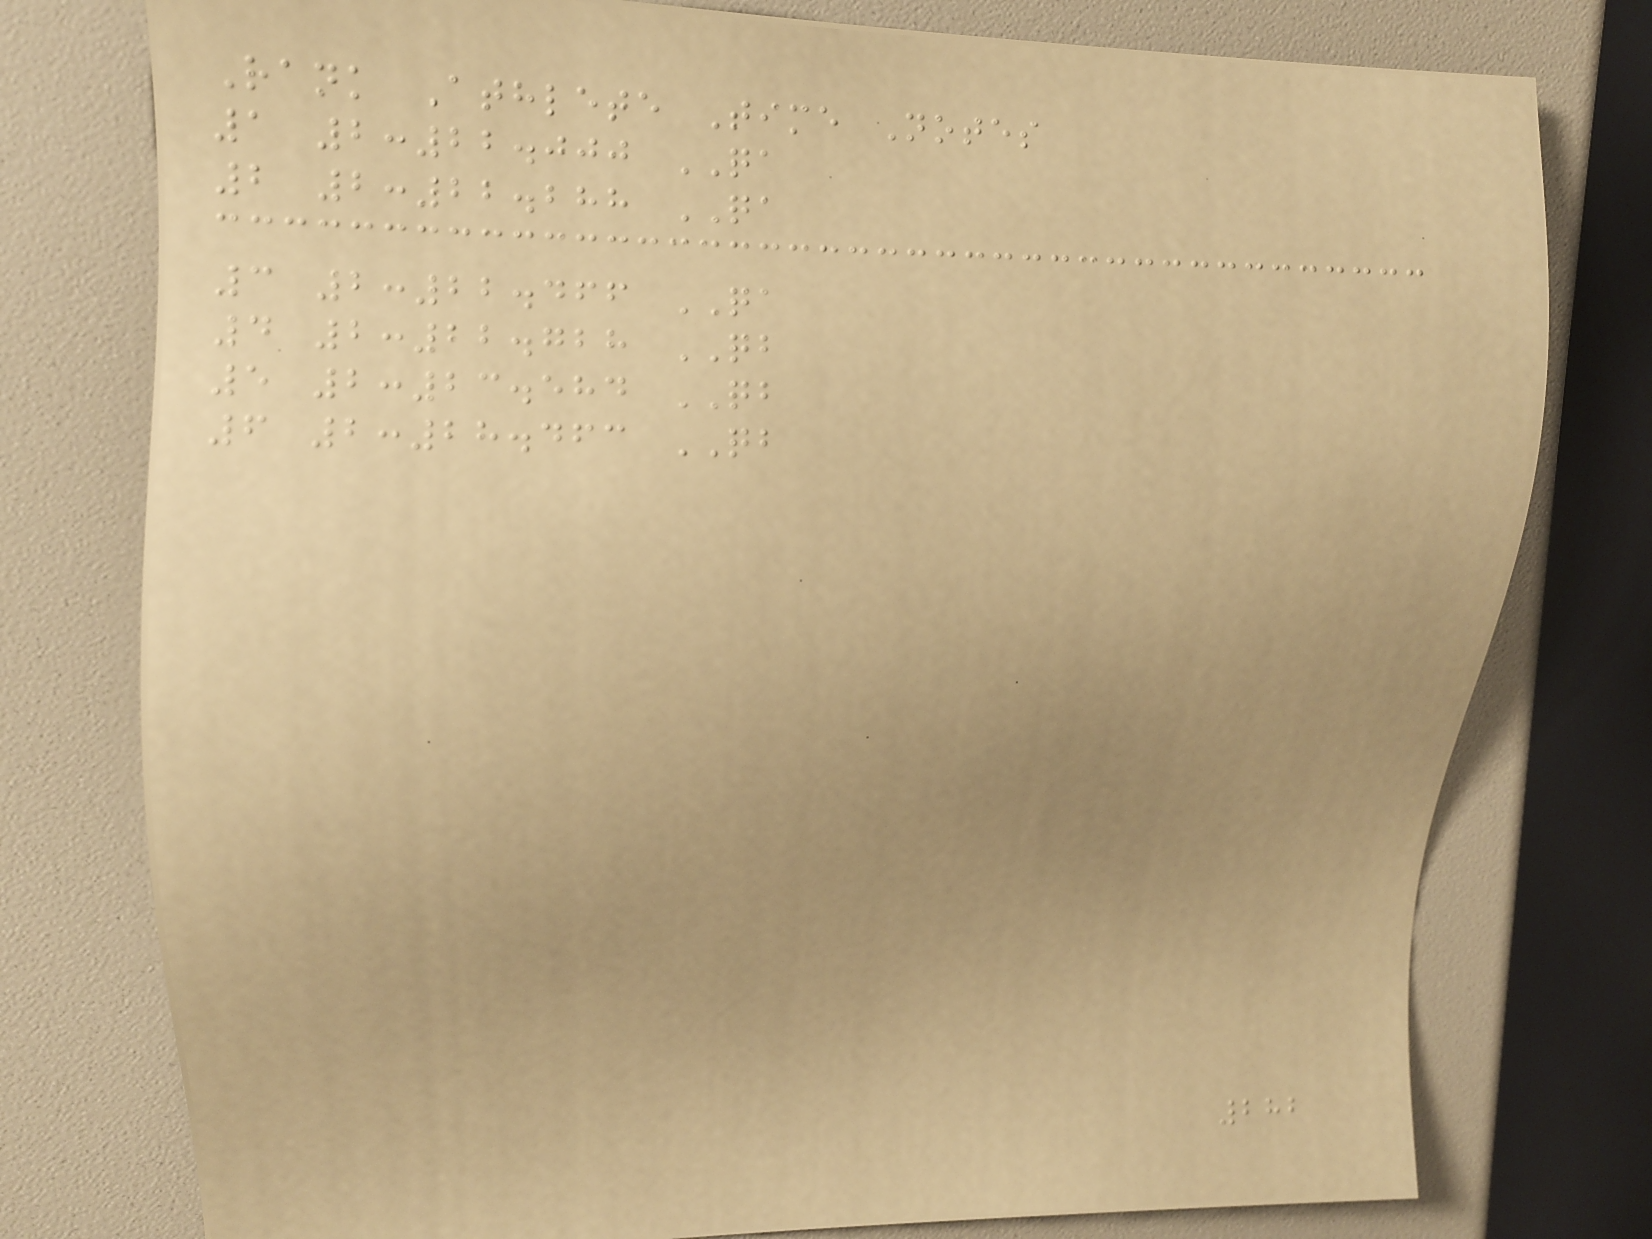Rank Athlete Time Notes
1 2:22.000 QA
2 2:22.288 QA
3 2:22.466 QA
4 2:22.728 QB
5 2:23.584 QB
6 2:28.463 QB
282
